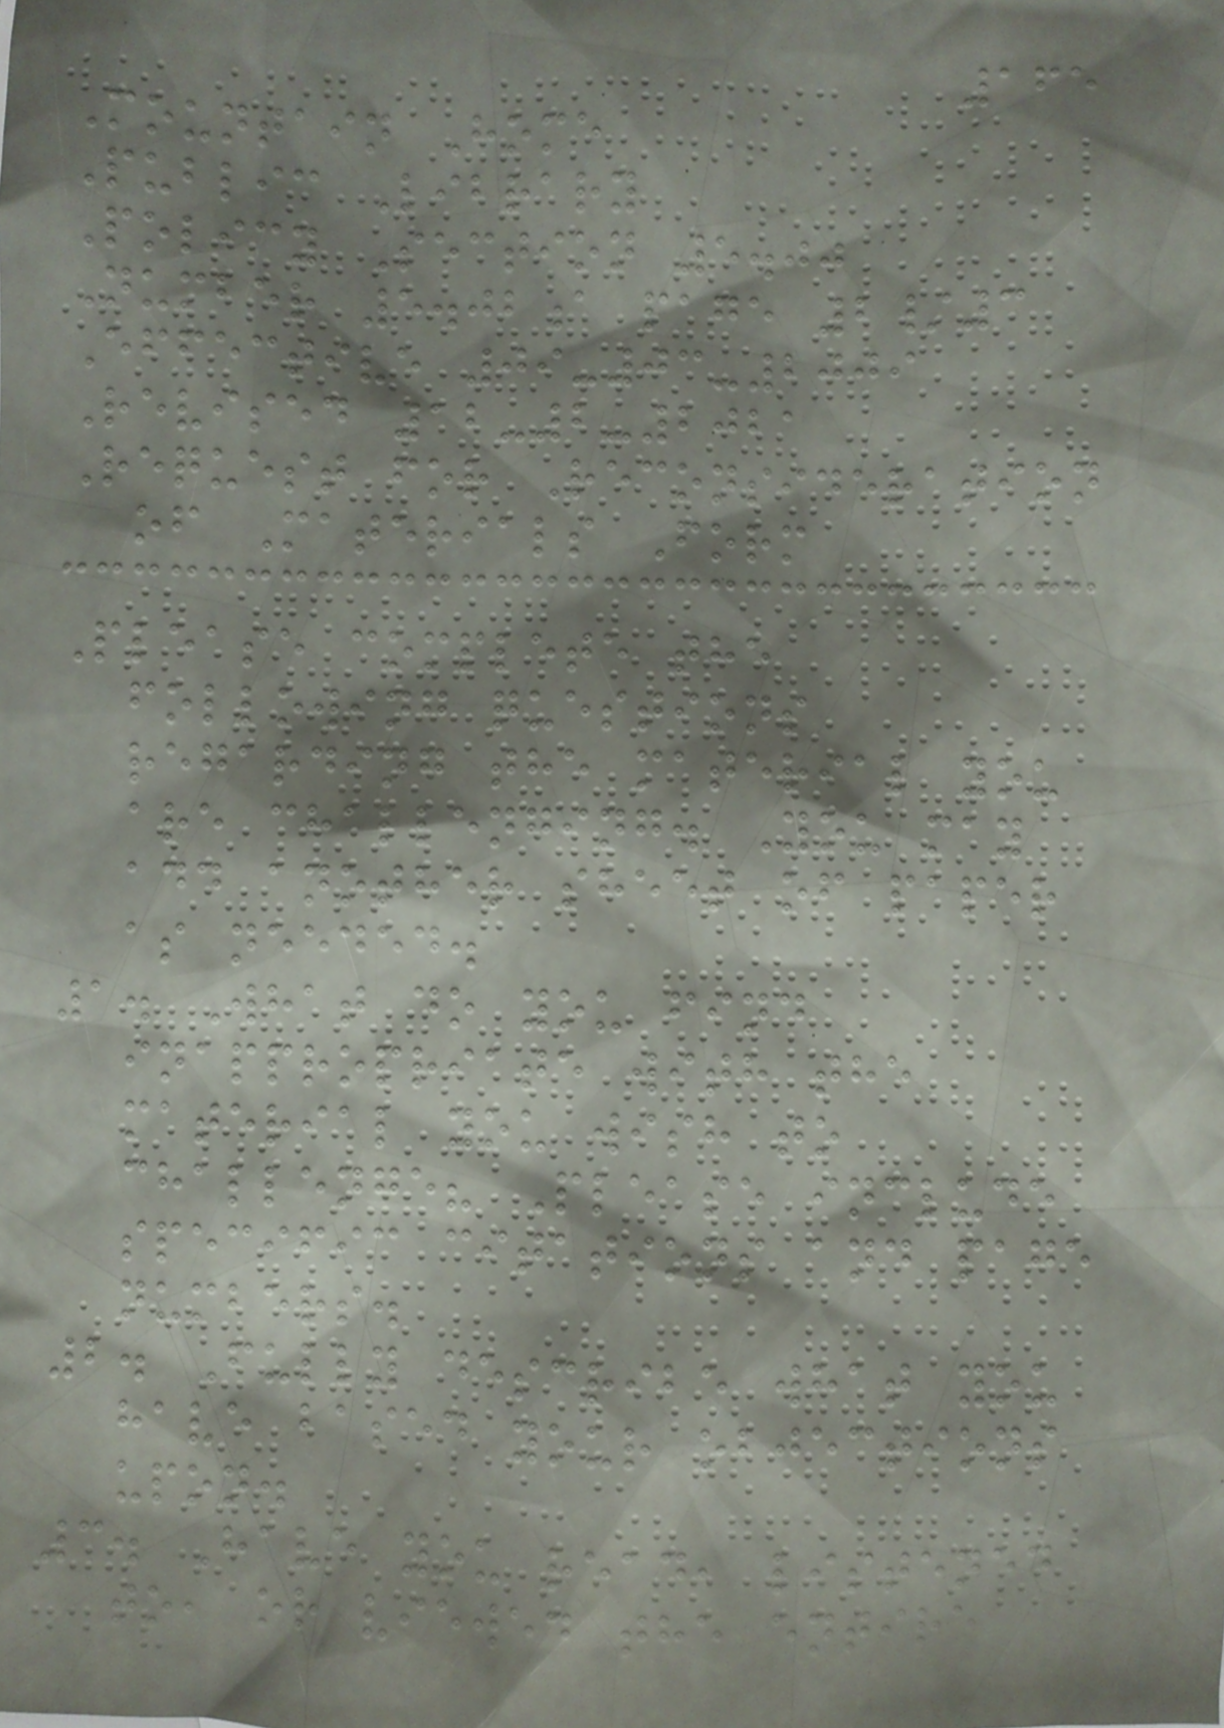165
Mountain Home
Public Library
Policy Section 5.00
Number 5.02a page 2/3
Effective 09-03-2009
Revised 12-2-2021
Request for Reconsideration
of Materials Form
Please complete the
following questions
regarding the material you
are challenging. You may
add another sheet of paper
as needed.
1. What do you find
inappropriate with the
material you wish to
challenge? Please include
specific citations and page
numbers.
2. Fully describe what you
have based your objections
upon.
3. Have you read, listened
to, or viewed the entire
